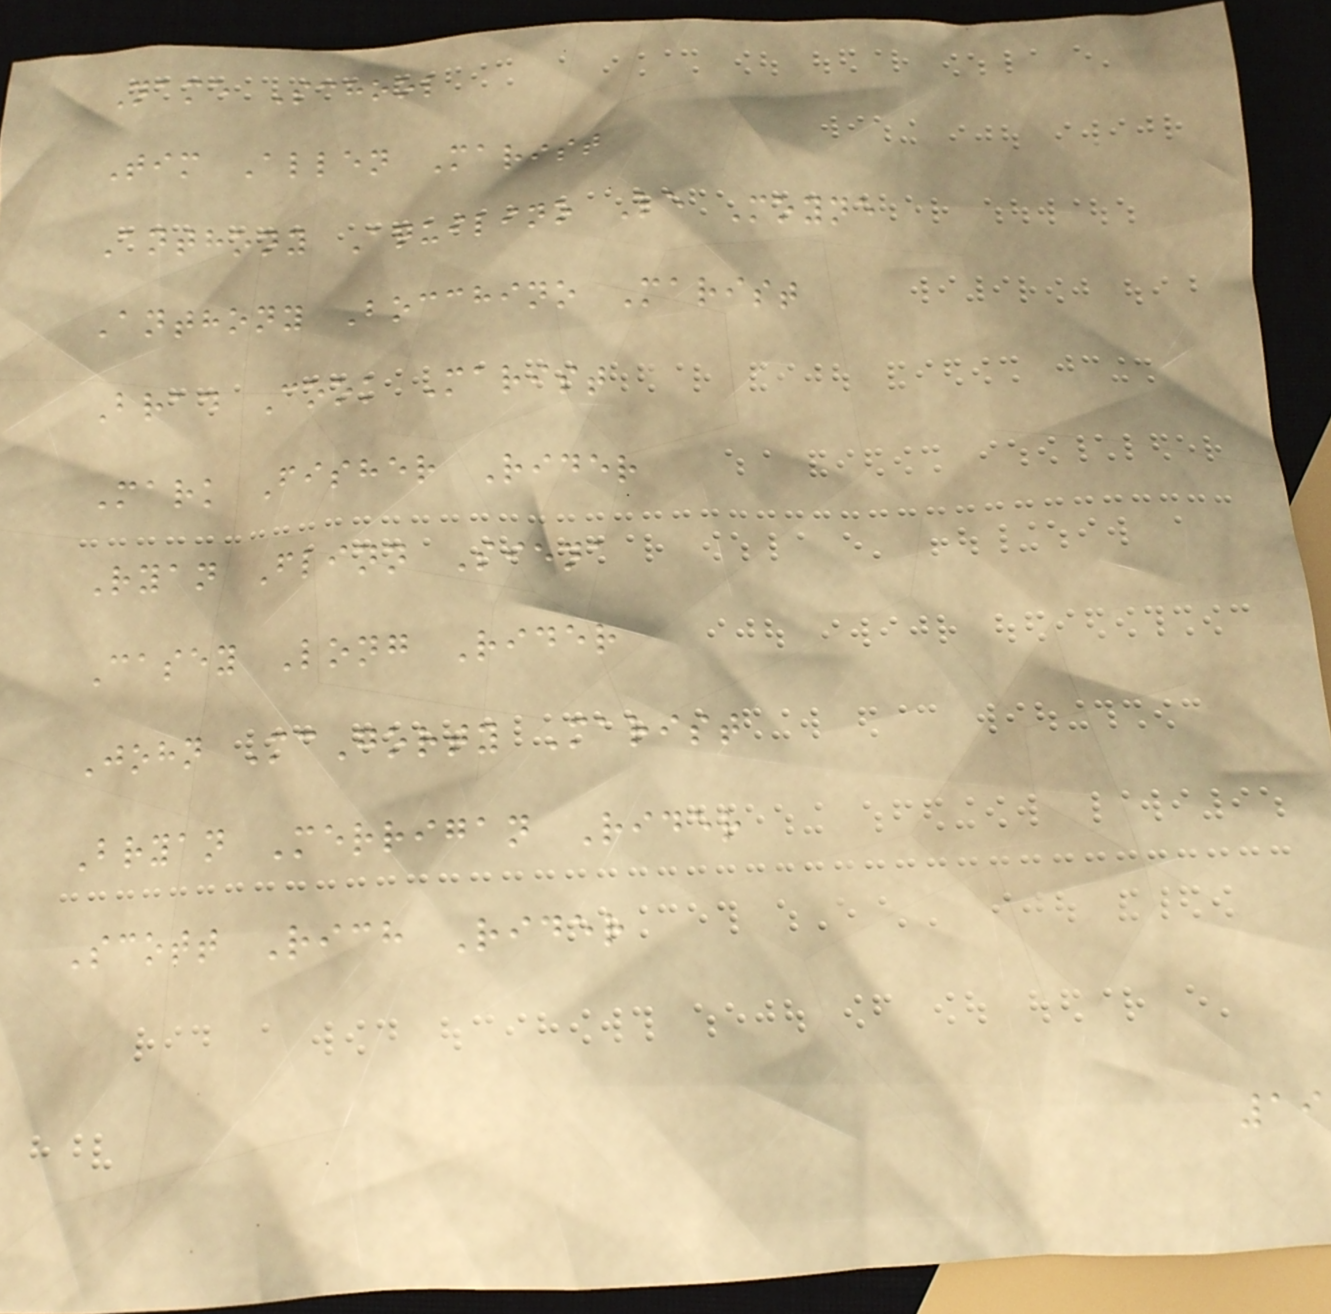Name School
Tim Allen Marist
Anthony Aquilino Le Moyne
Anthony Bocchino Marist
Brad Cook Marist
Mark Fisher Rider
Ryan Flinn Siena
Casey Long Rider
John McGorty Marist
Bryan Merrigan Rider
Scott Rich Rider
19
